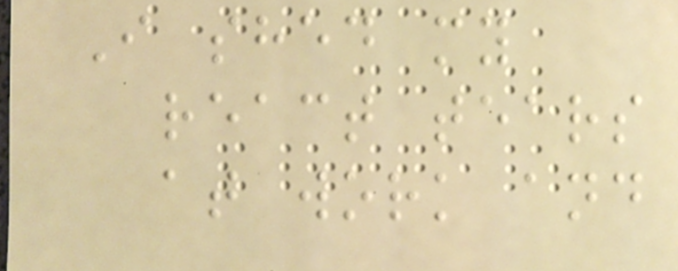I shed my
react tears
at work and
